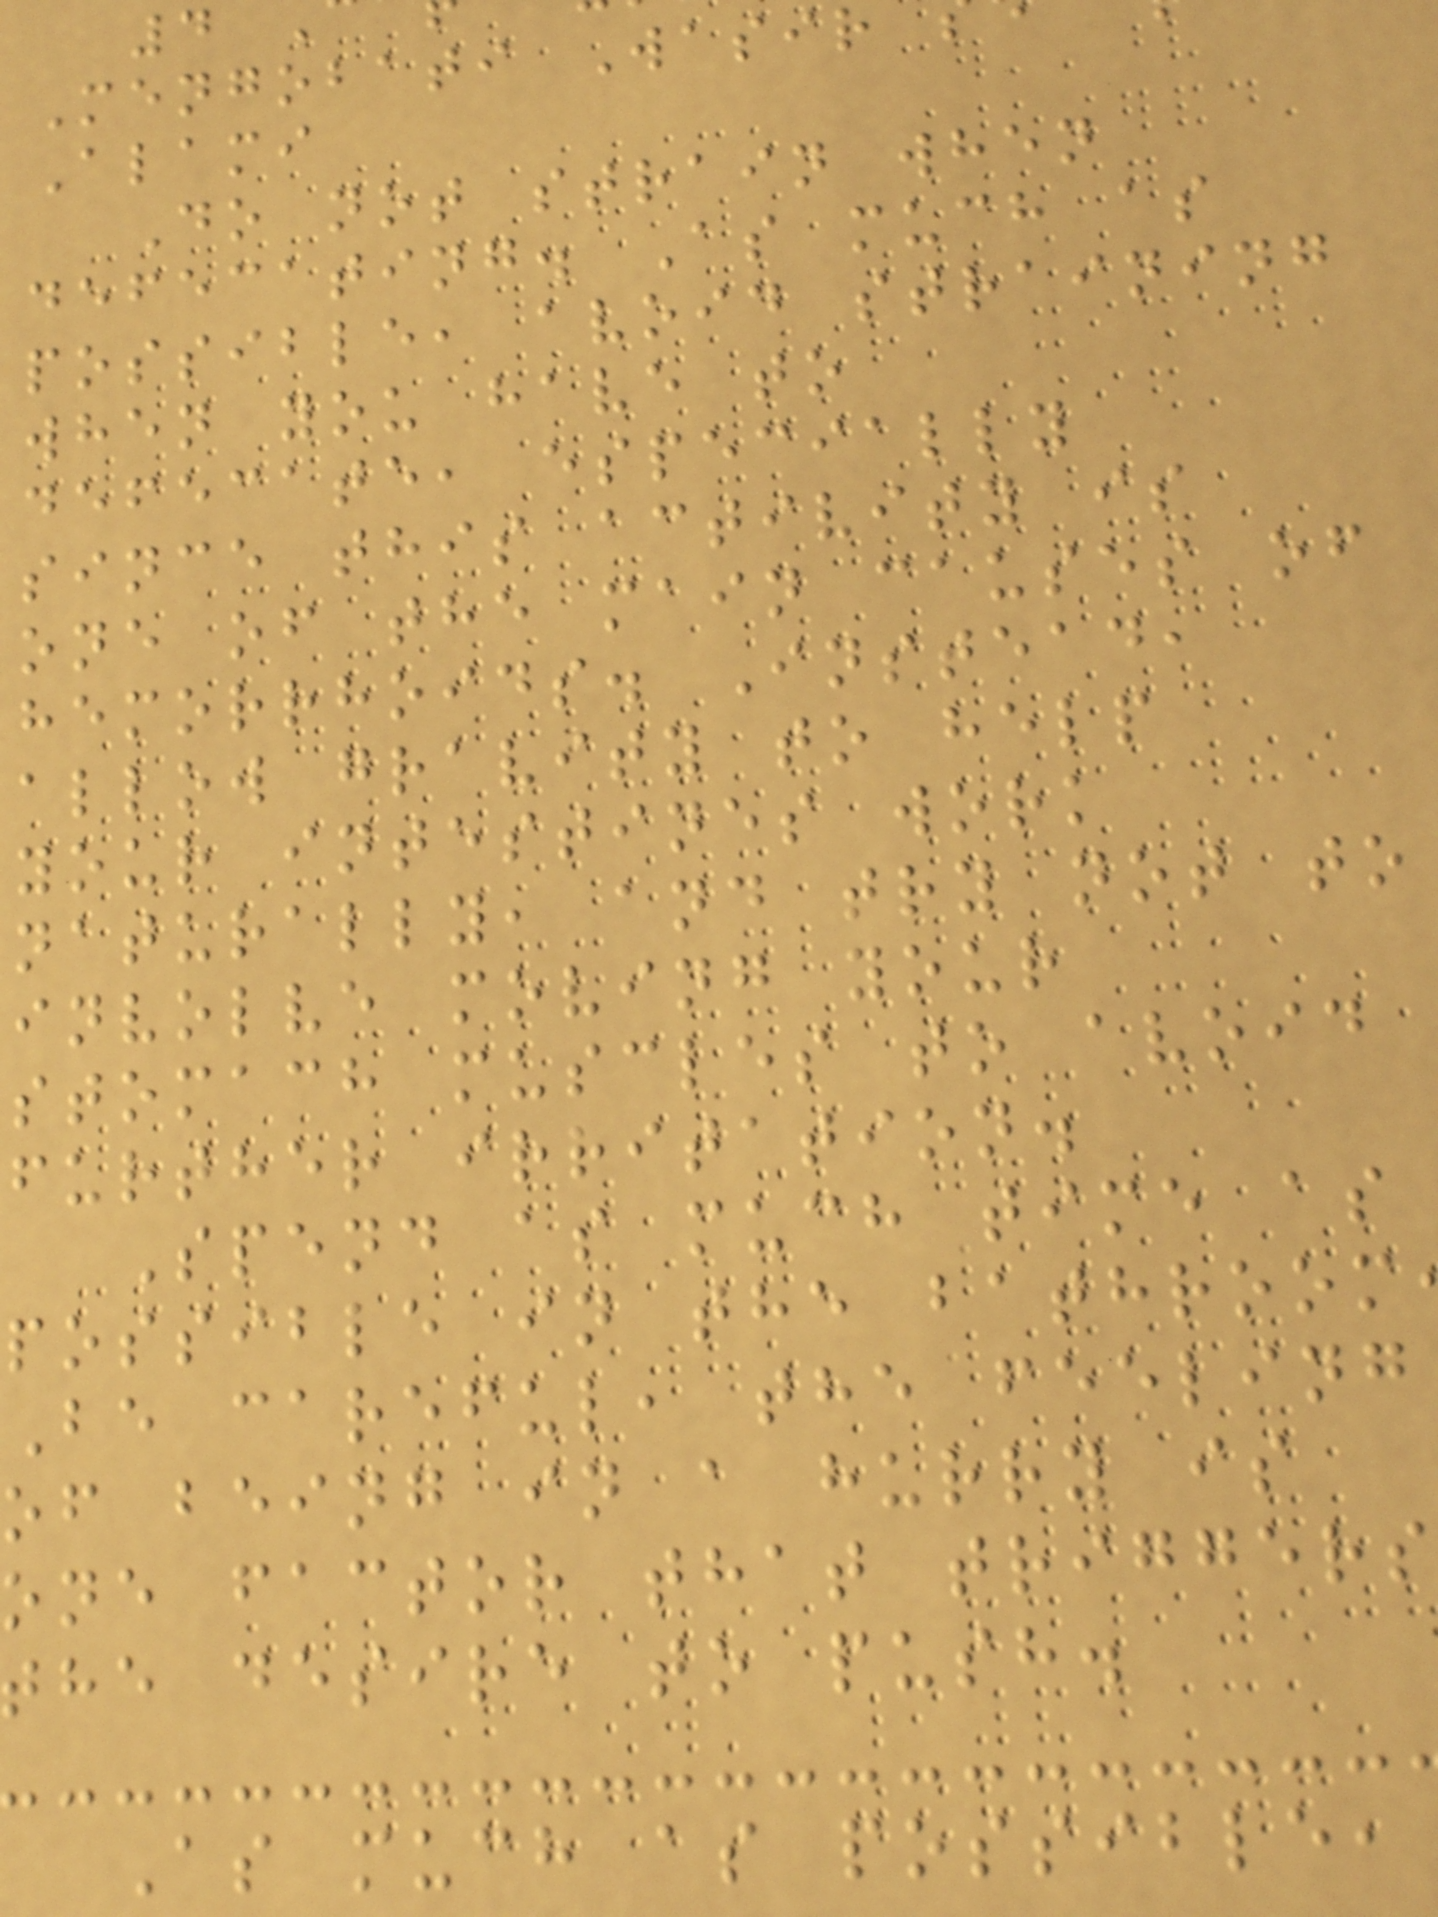Mengobati Wasir
Alami
Do not strain when
defecating. As much as
possible, avoid straining
when you have to
defecate, especially
since this activity is
one of the main causes of
hemorrhoids. Instead,
allow gravity to help
your intestines work
naturally, and try not to
involve moving your
stomach muscles to avoid
further irritation.
Spend as much time as
possible in the bathroom
Be careful, the feeling
of being in a hurry is
one factor that triggers
the desire to push.
As much as possible,
